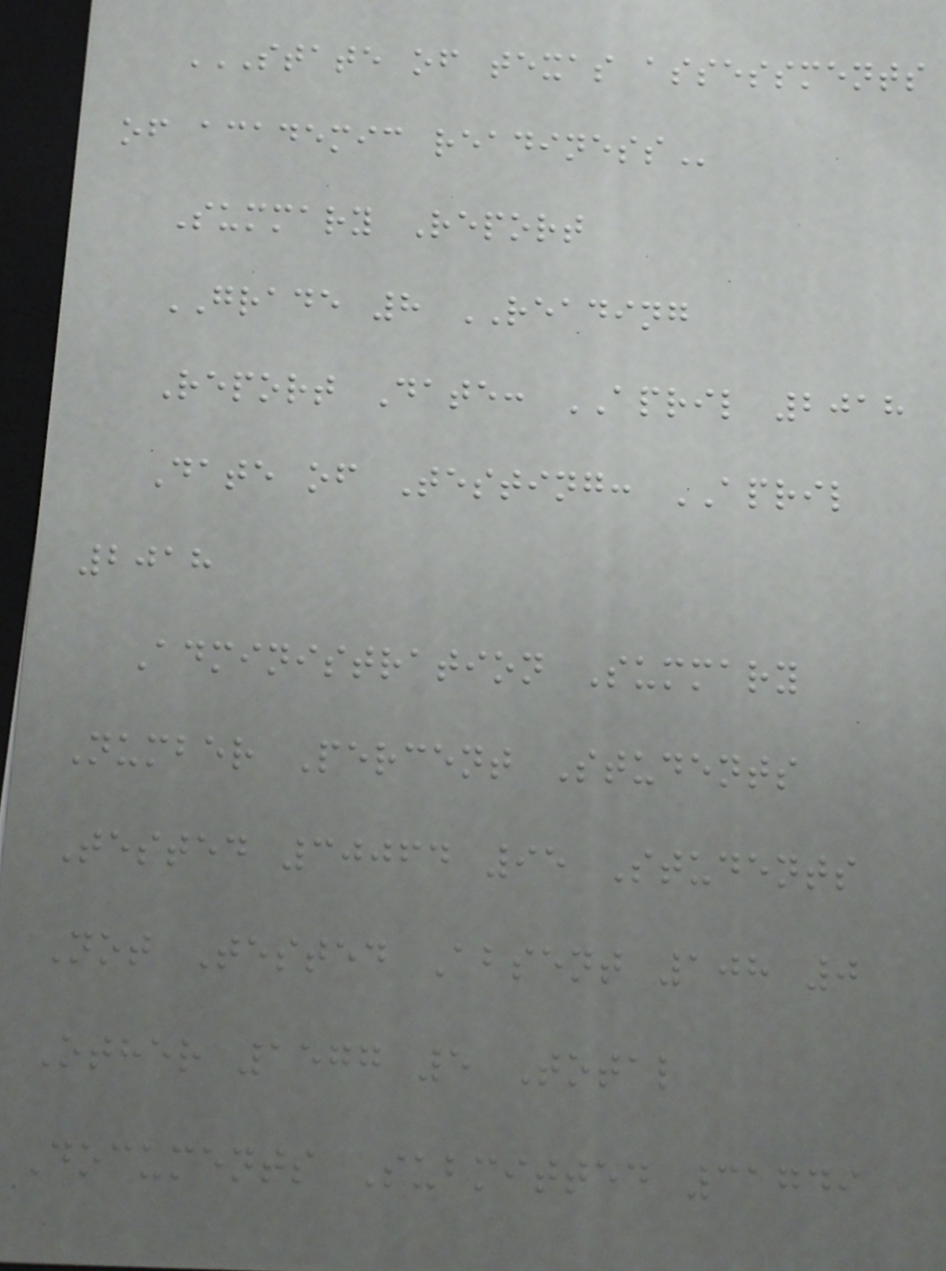STATE OF TEXAS ASSESSMENTS
OF ACADEMIC READINESS
Summary Report
GRADE 8 READING
Report Date: APRIL 2018
Date of Testing: APRIL
2018
Administration Summary
Number Percent Students
Tested 30064 95 Students
Not Tested Absent 108 0
Other 1577 5 Total
Documents Submitted 31749
